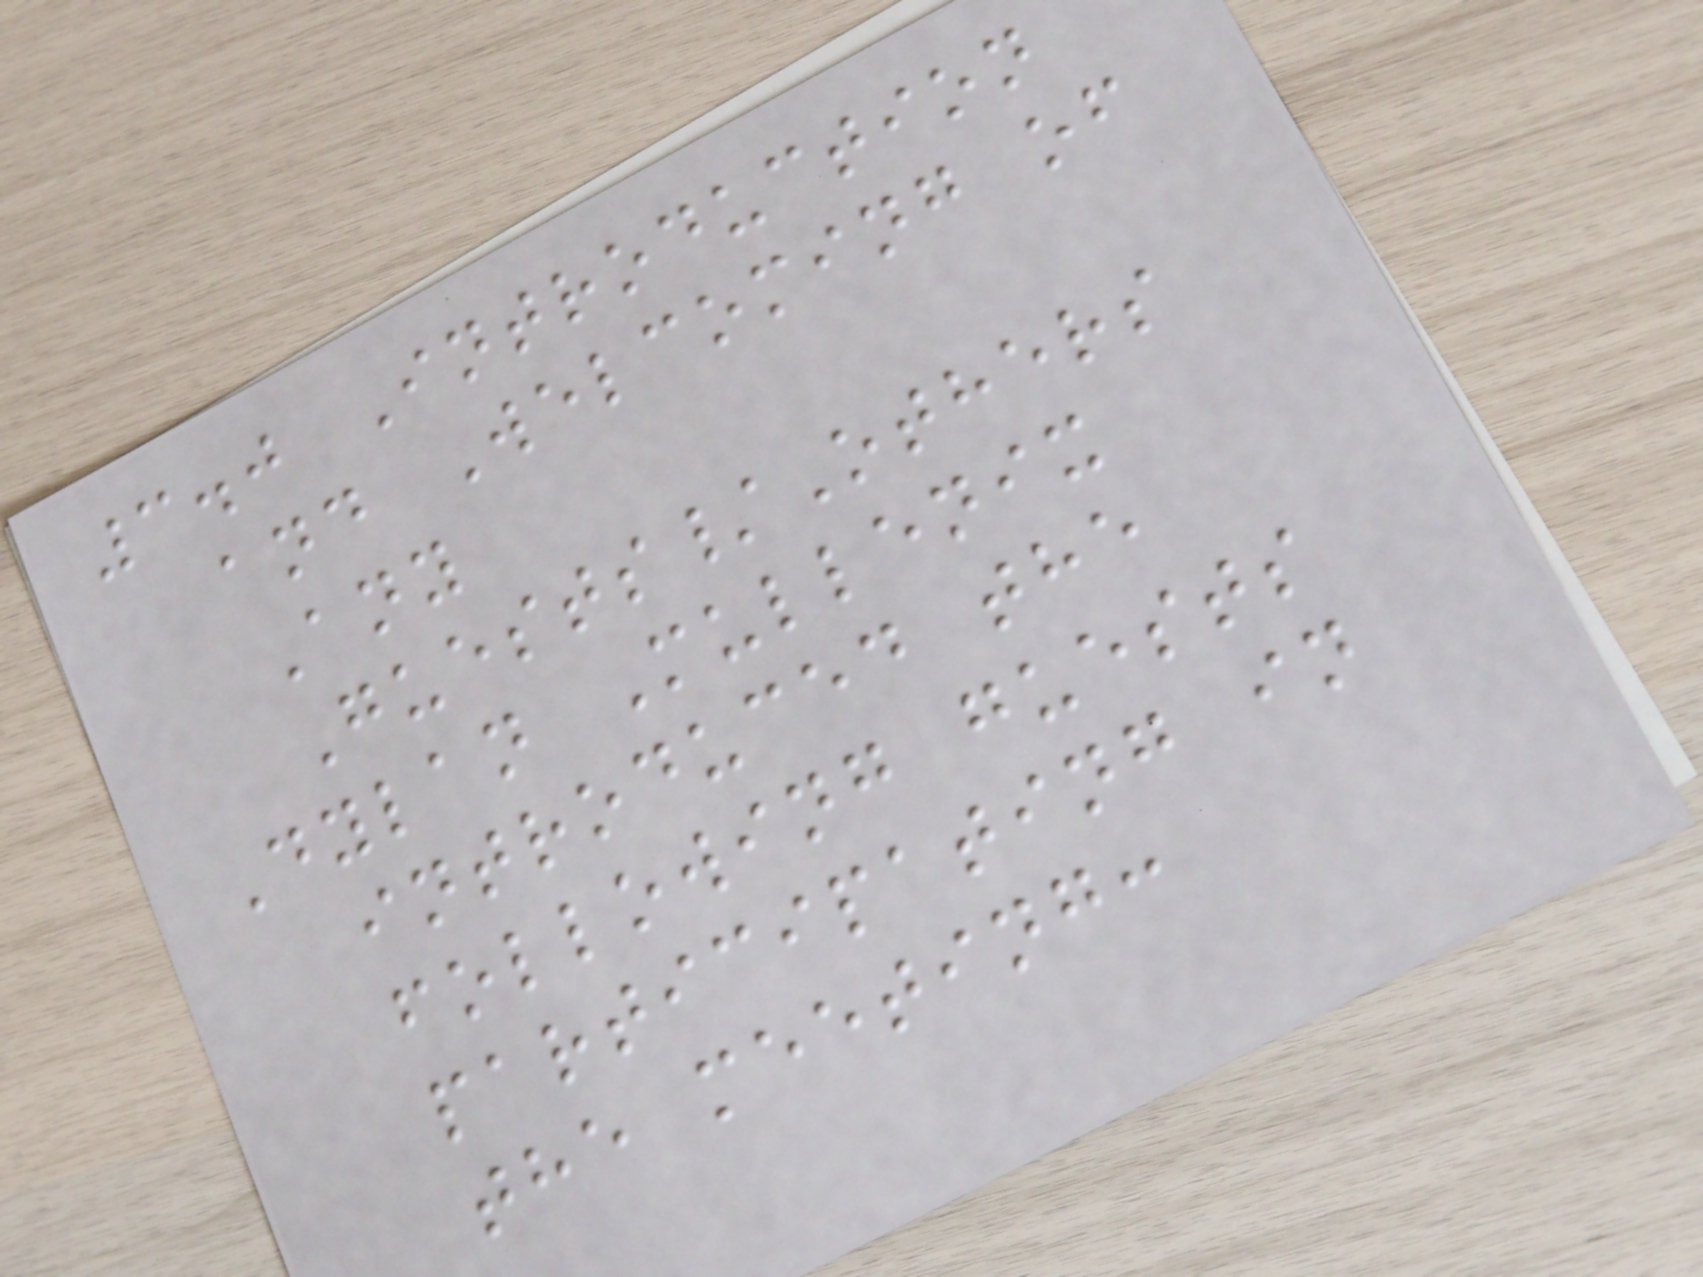3.0 Introduction
and Welcoming of
Any
Guests/Others
Dylan Mullenix
introduced the
following guests
participating in
the meeting:
